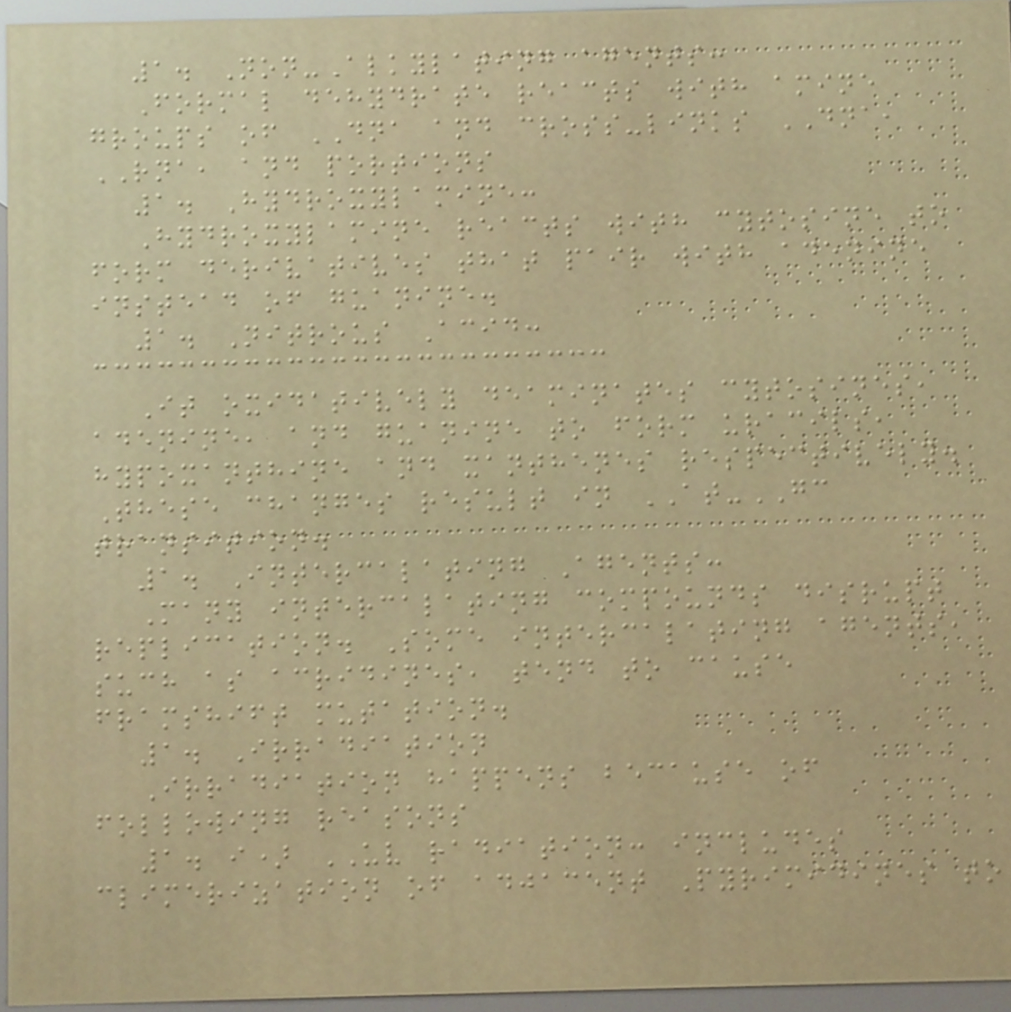1. Non-Alkylating agents:
Formal dehydrate reacts with amine
groups of DNA and cross-links DNA,
RNA, and portions
1. Hydroxylamine:
Hydroxylamine reacts with cytosine to
form derivatives that pair with adenine
instead of guanine.
1. Nitrous Acid:
It oxidatively deaminates cytosines,
adenine, and guanine to form uracils,
hypoxanthine and xanthenes respectively.
These changes result in AT-GC
transition.
1. Intercalating Agents:
Many intercalating compounds disrupt
replication. Some intercalating agents,
such as acridines, tend to cause
framshift mutation.
1. Irradiation
Irradiation happens because of
following reasons
1. i) UV radiation: includes
climerization of adjacent Pyrimidines to
